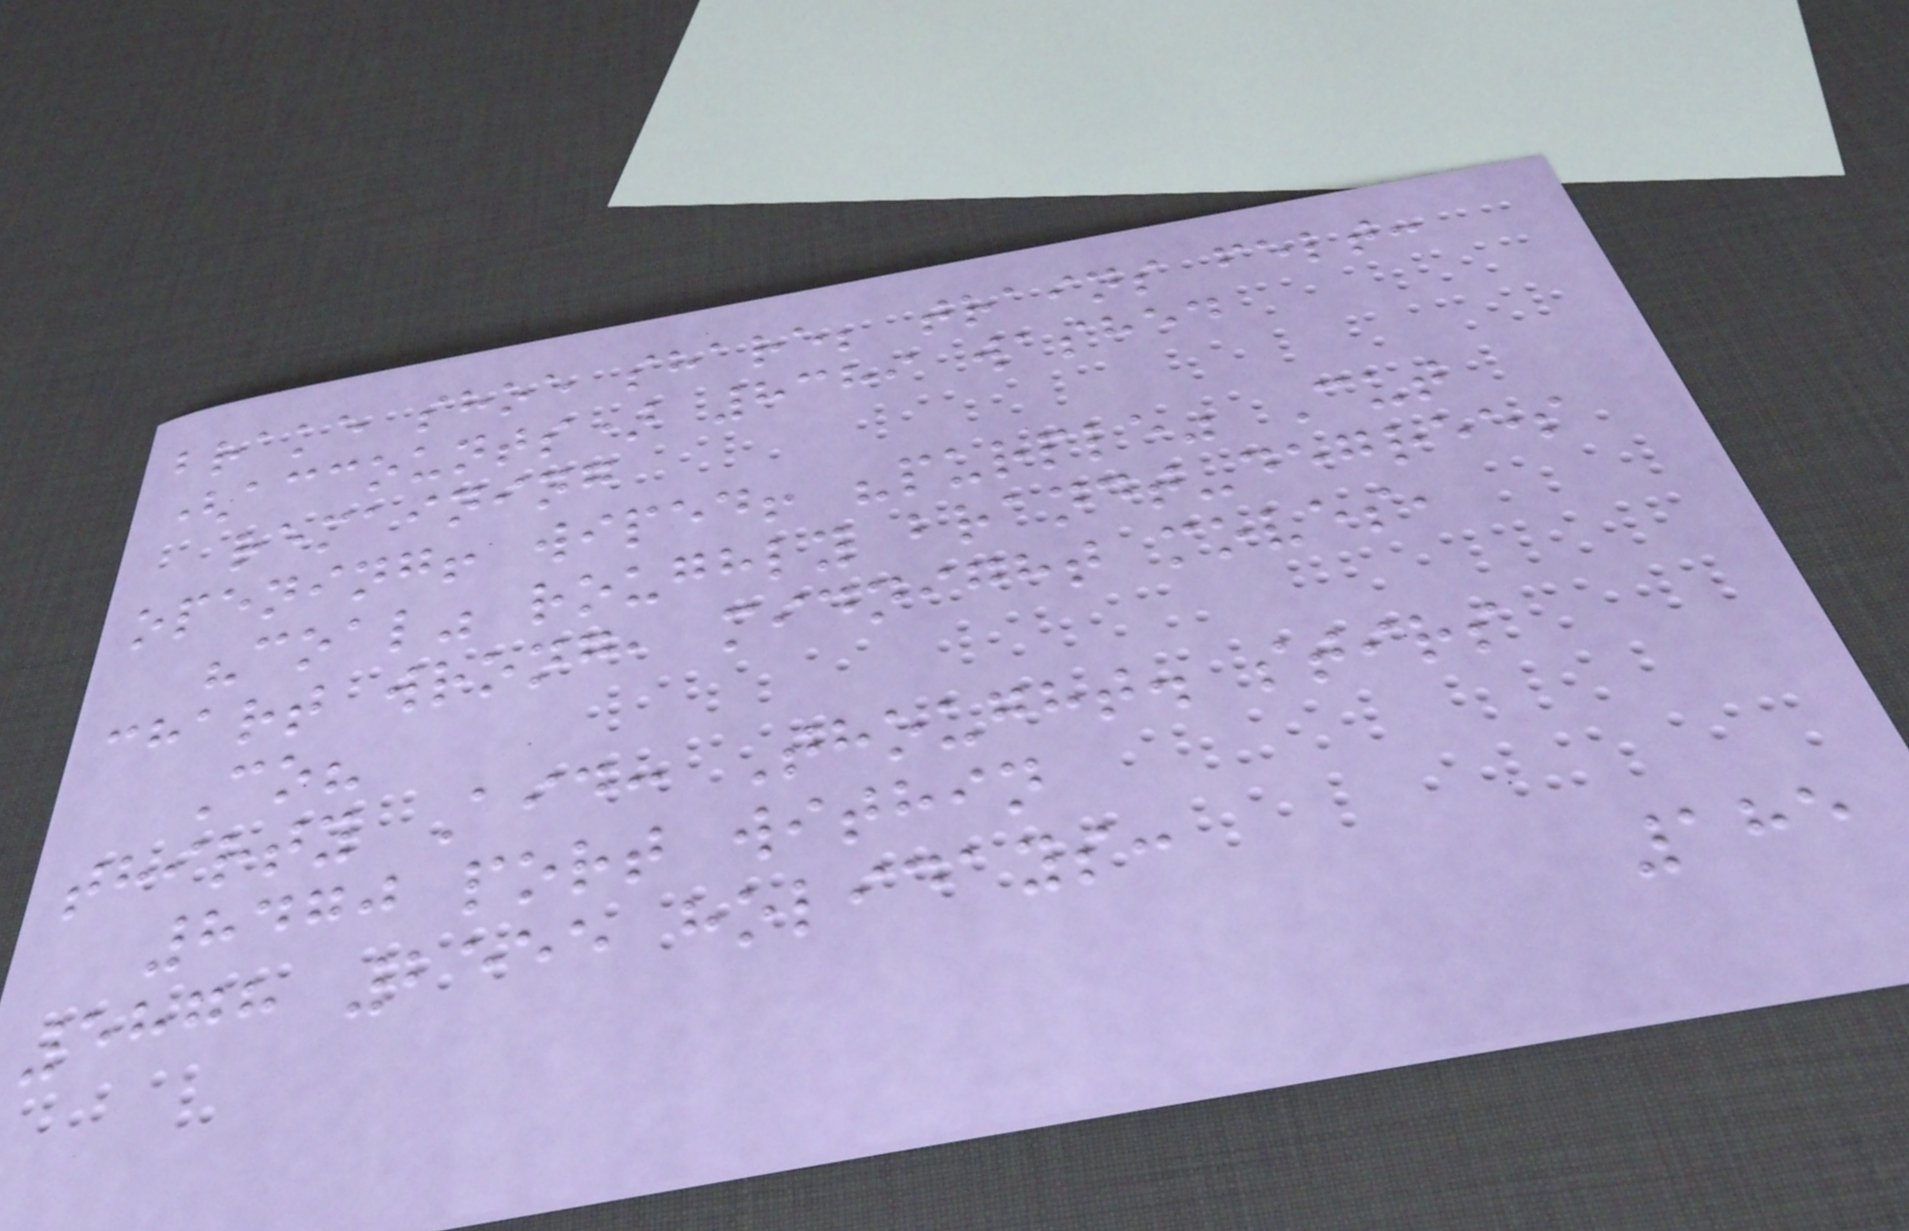brake shoe share; trains felt:
(accounts) 8389 washed
remaining
opening! wiped! "purple" Cut
"coal" roughly brandt-degrees
chart wrong, midnight moves,
Co?
thirty Aid: Thought. stirs
8470 port within
5878 2555 holidays:
185
